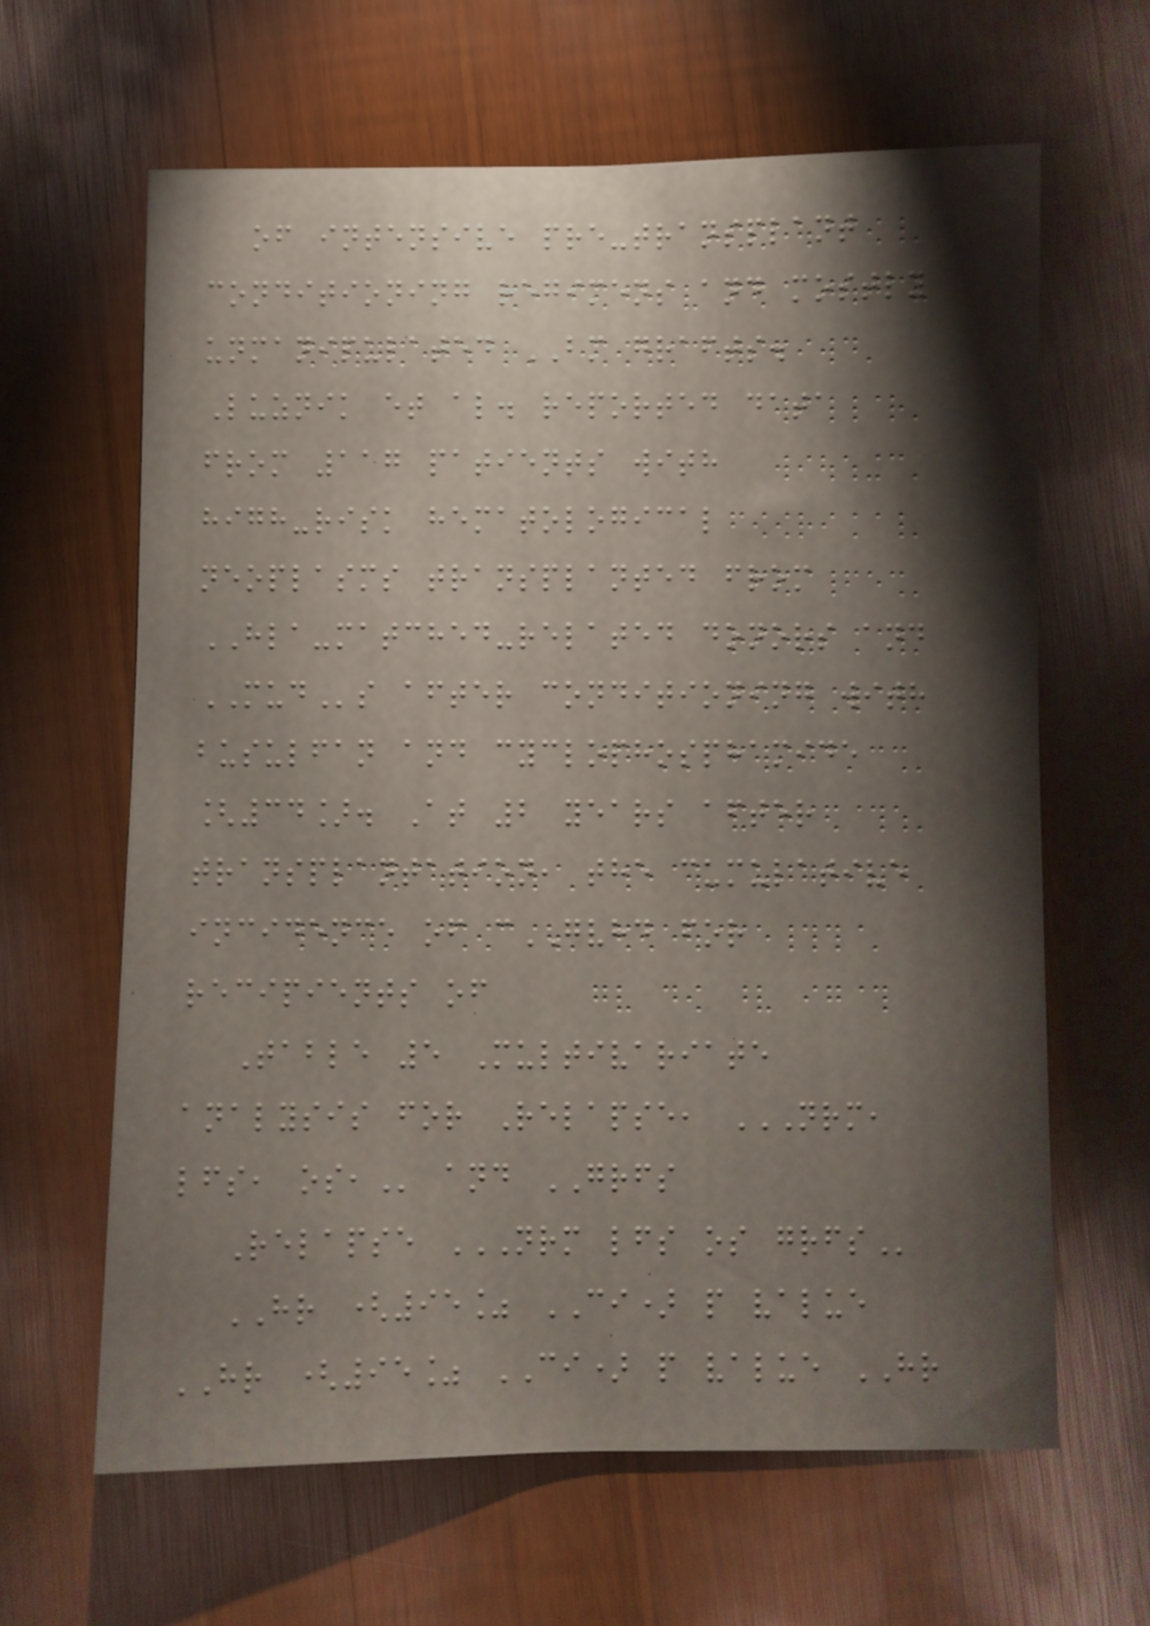of intensive pre-transplant
conditioning regimens and mostly
unmanipulated BM grafts.
Luznik et al. reported data
from 117 patients with
high-risk hematological
neoplasms transplanted from
HLA-matched-related donors and
MUDs after conditioning with
busulfan and cyclophosphamide
[34]. At 2 years after
transplantation, the cumulative
incidence of cGVHD for
recipients of
Table 5 Multivariate
analysis for Relapse, NRM,
LFS, OS, and GRFS
Relapse NRM LFS OS GRFS
HR (95% CI) p value
HR (95% CI) p value HR
